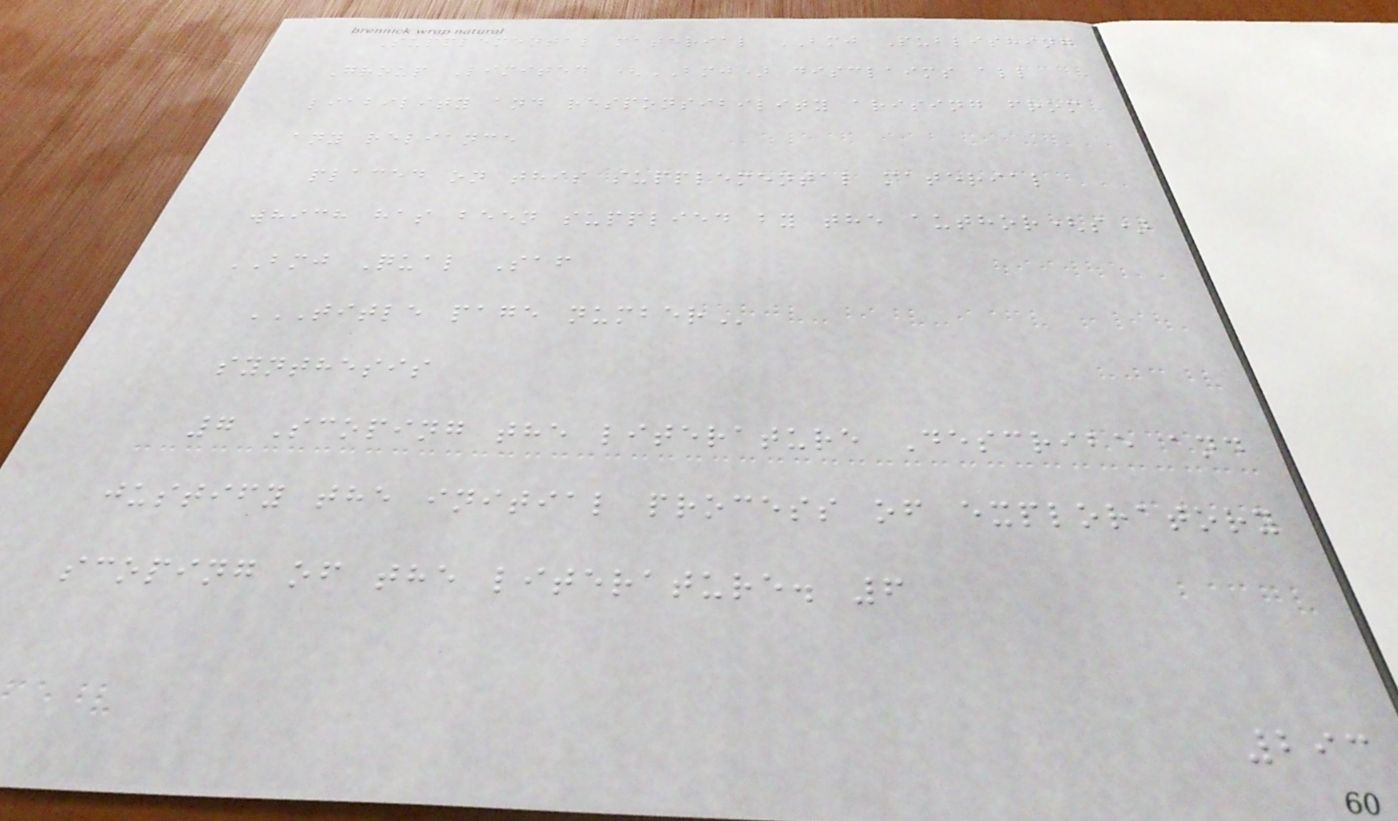Supplemental material BMJ Publishing
Group Limited (BMJ) disclaims all
liability and responsibility arising from
any reliance
placed on this supplemental material
which has been supplied by the author(s)
BMJ Qual Saf
TITLE PAGE NUMBER
synthesis
7 Scoping the literature Describe and
justify the initial process of exploratory
scoping of the literature. 6
293
